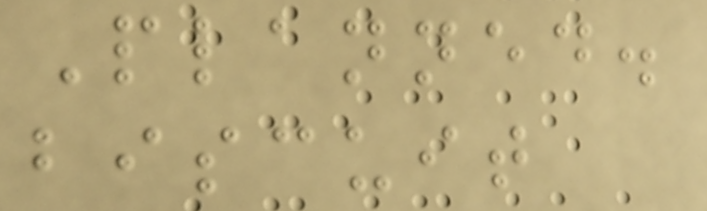Planned.
biscuit
